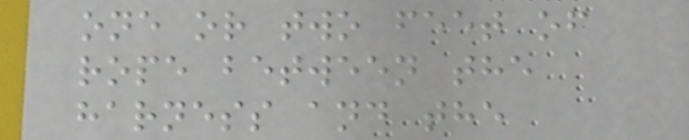one or two feet of
rope between the
harness and the
